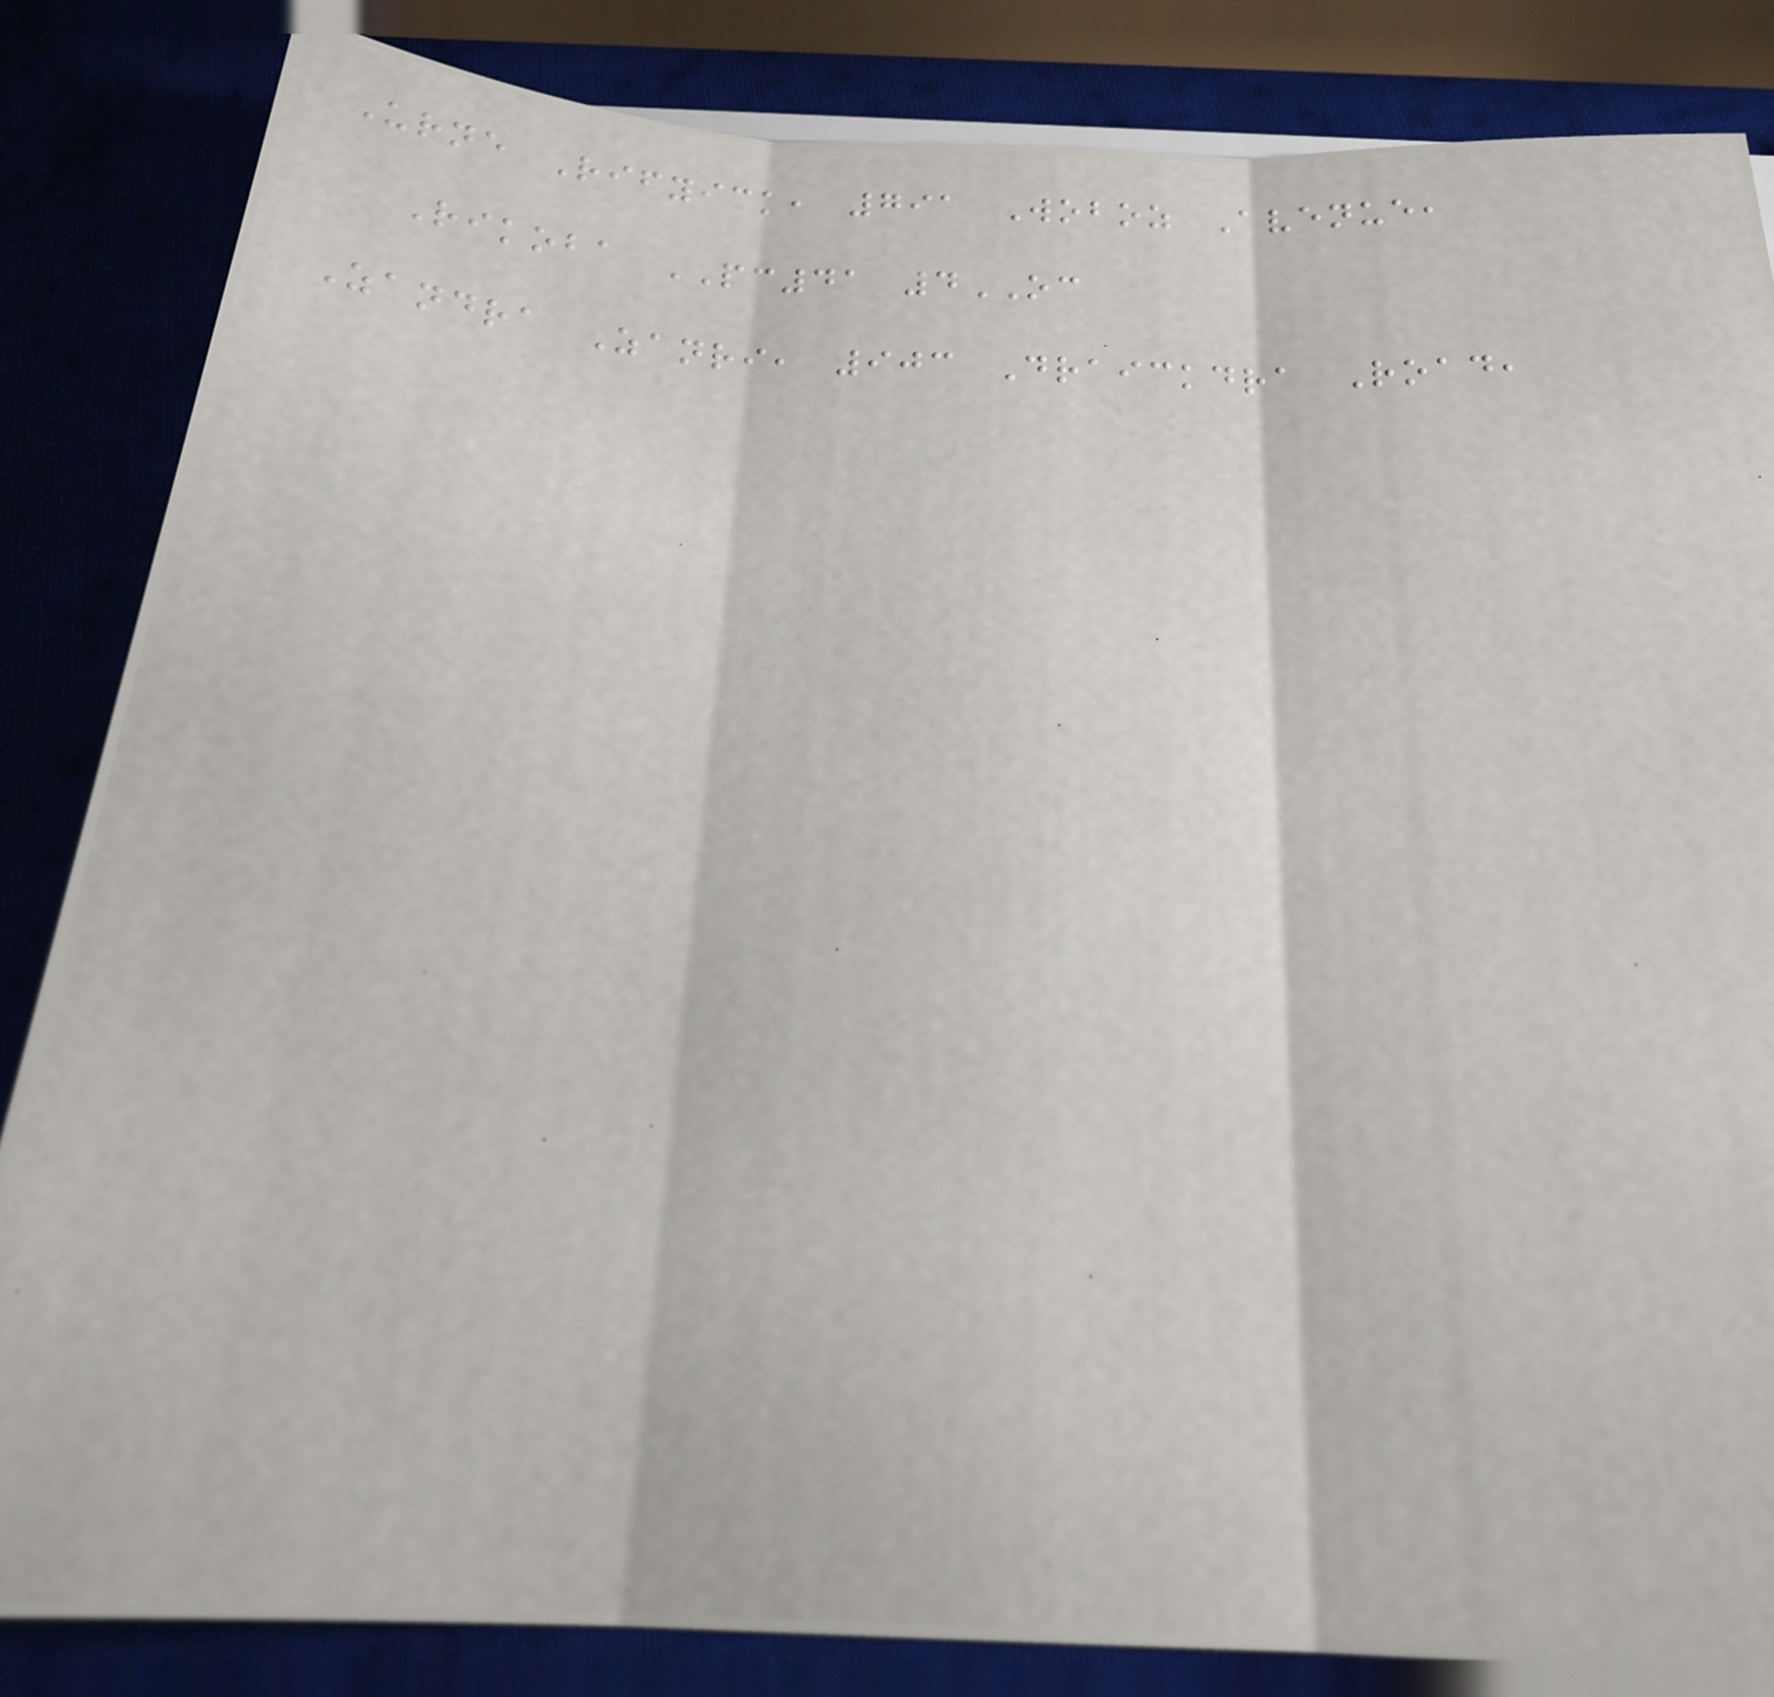Urne Rifyick, 791 Woboz Avenue,
Rikoba PC41 4OC
Zandra Zanri, 903 Draickdra Road,
